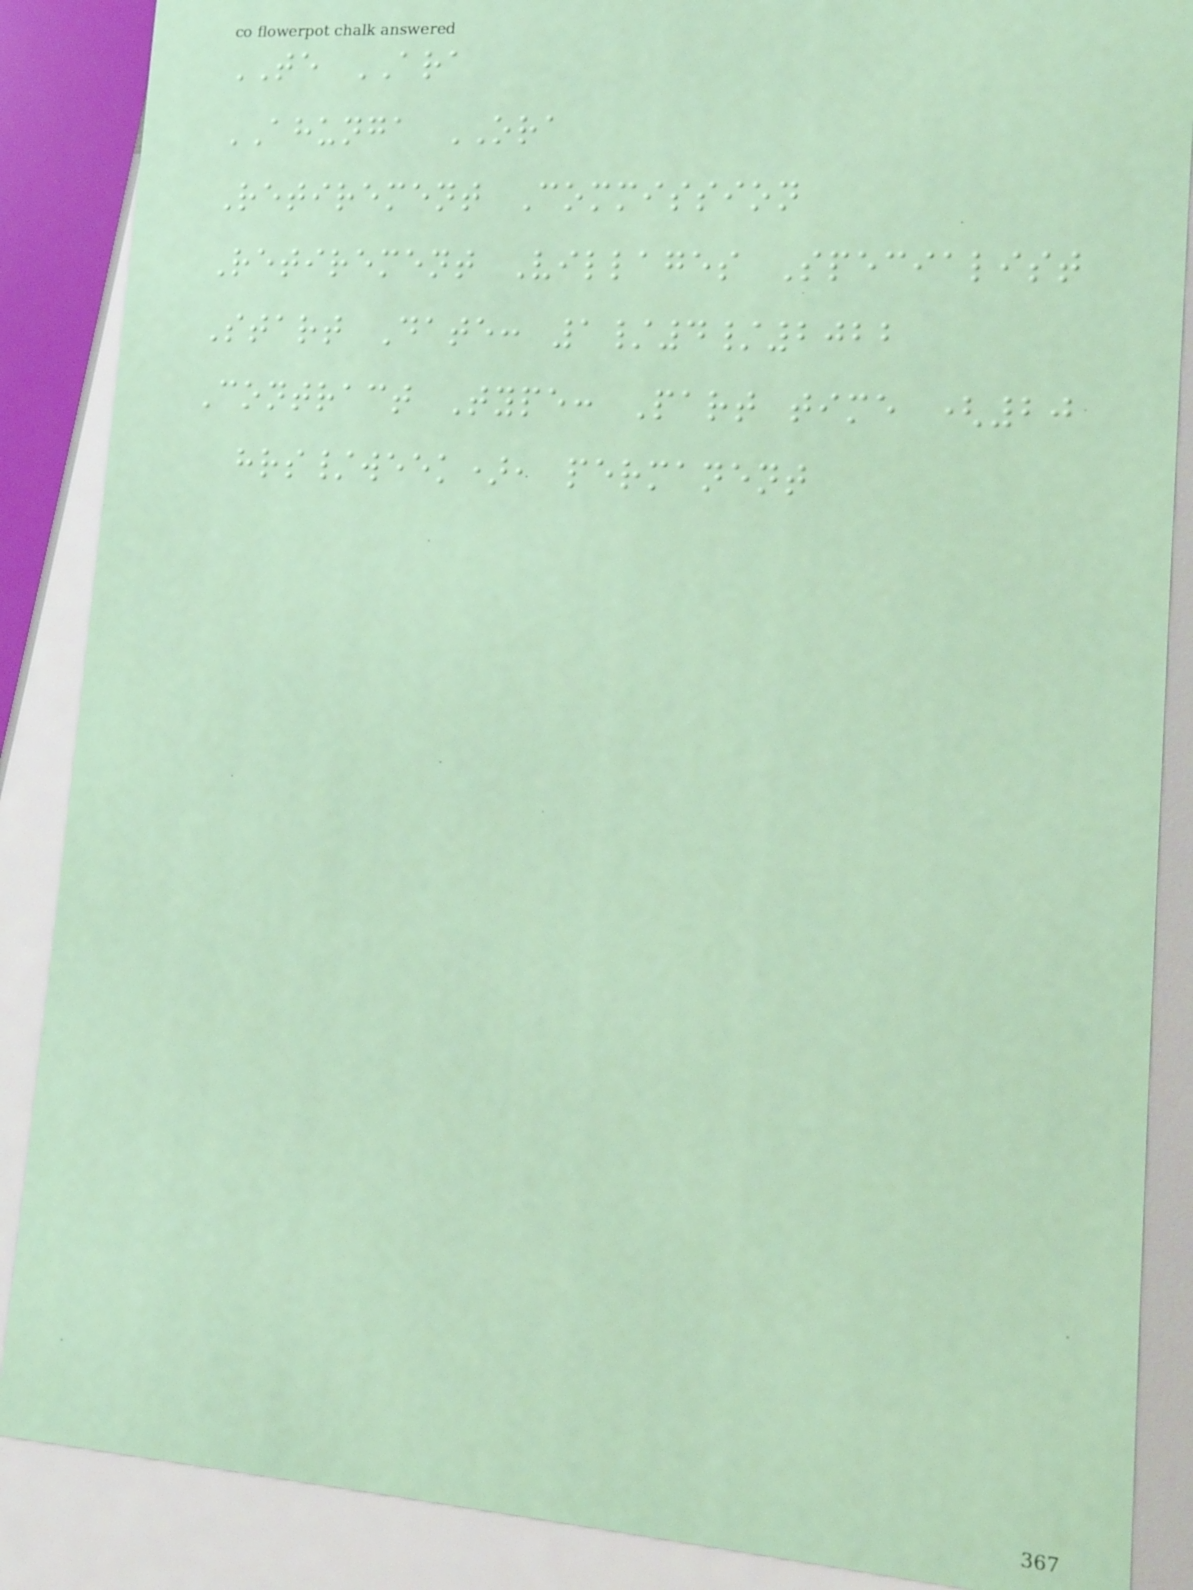TE ARA
AHUNGA ORA
Retirement Commission
Retirement Villages Specialist
Start Date: 1/4/2022
Contract Type: Part time (20
hrs/week), permanent
